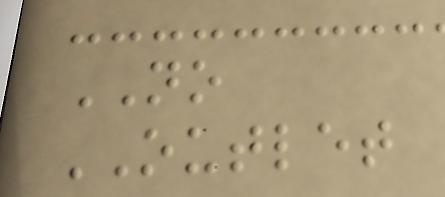NO
OUTLET
